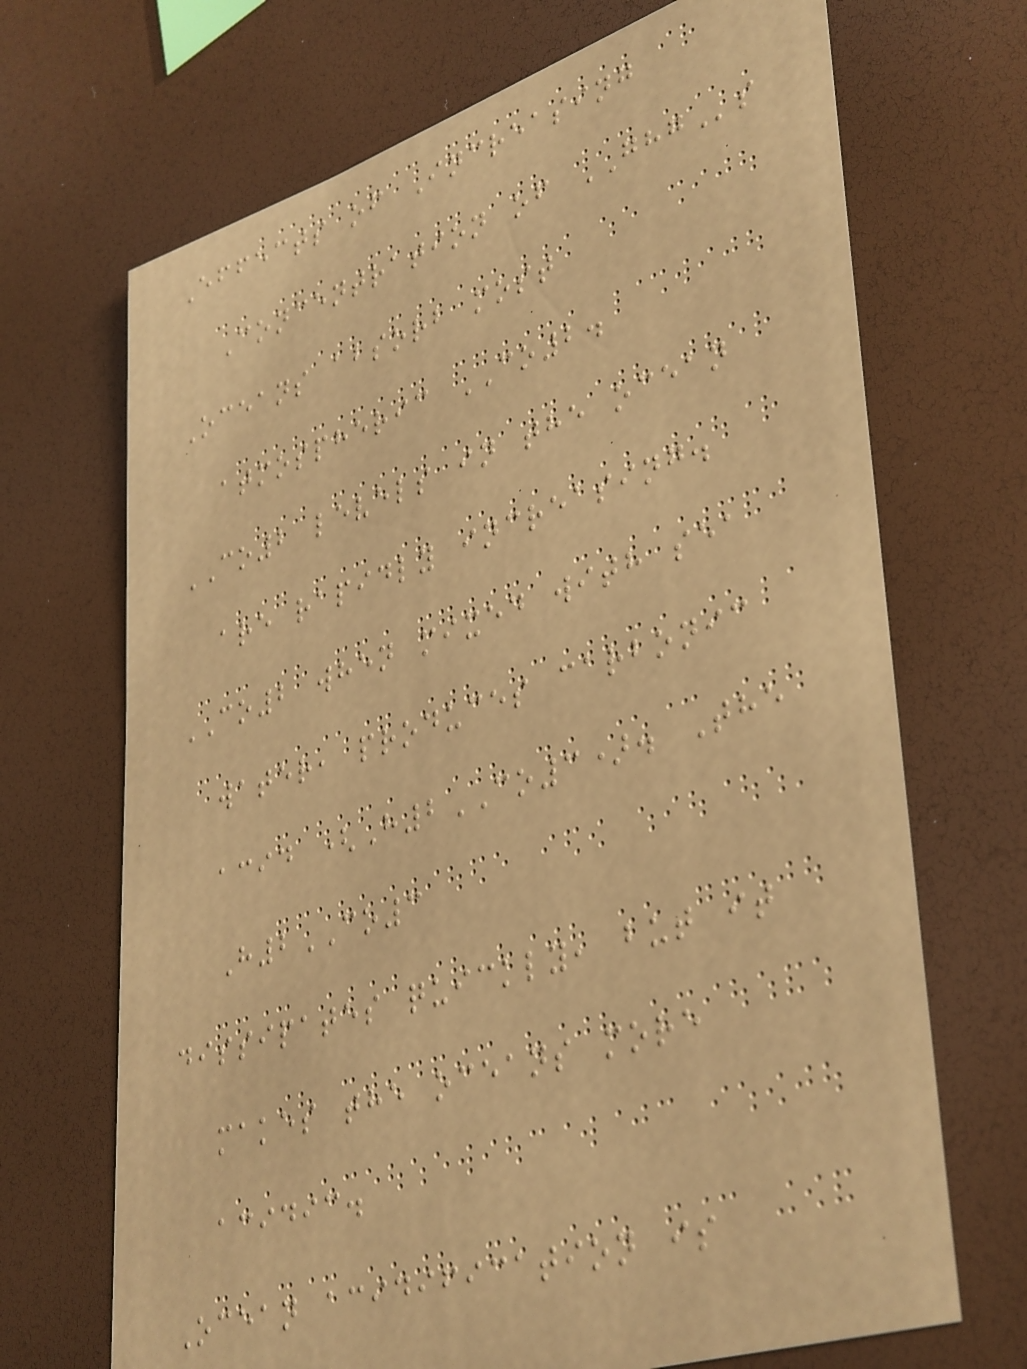Effects of Increasing
Concentration of GHGs
Oceans absorb most
atmospheric CO2.
CO2 levels in the ocean
are rapidly increasing.
CO2 when mixed with sea
water, produces carbonic
acid (H2CO3). The
H2CO3
dissipates quickly, but it
makes the oceans more
acidic.
Ocean acidification is
